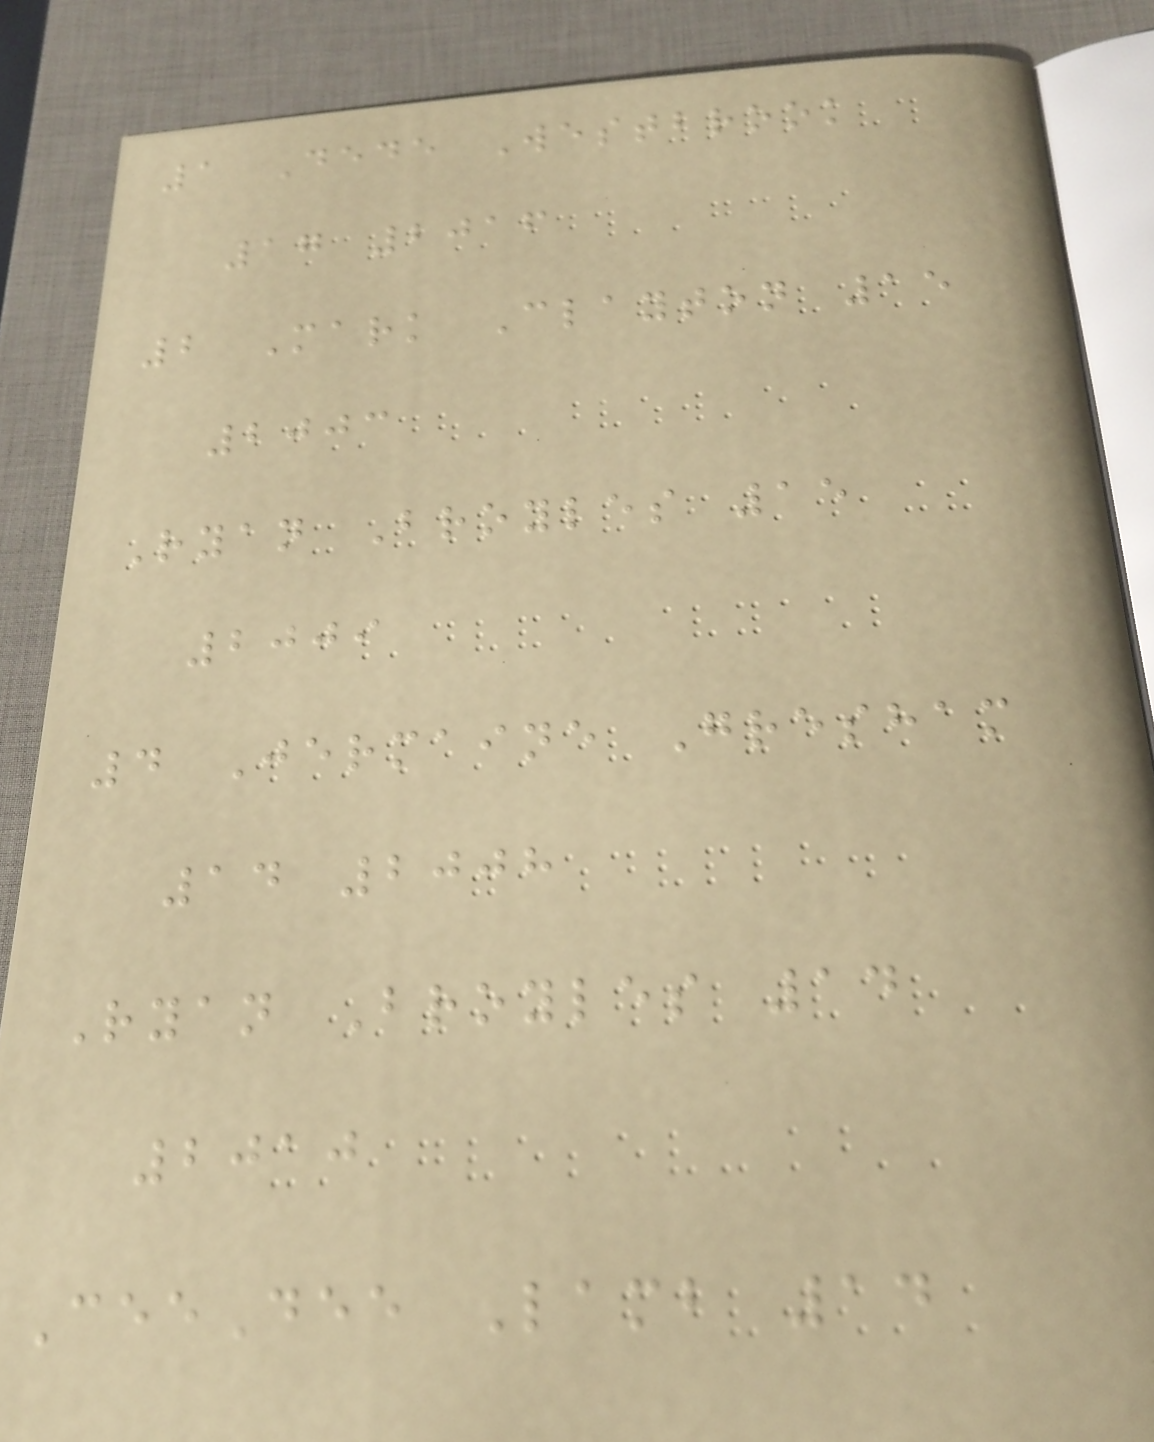1 Dede Westbrook
17 2016
2 Mark Clayton 15
2003
Ryan Broyles 15
2009
4 Jermaine Gresham
14 2008
Ryan Broyles 14
2010
CeeDee Lamb 14
